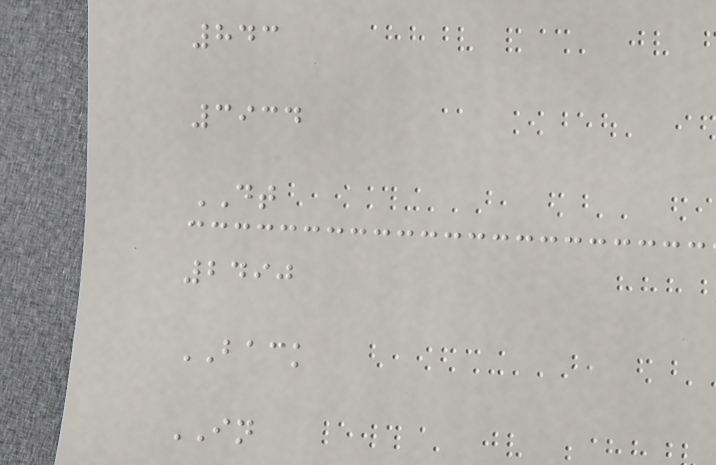843
3934
DT
2490
BACK
IN
